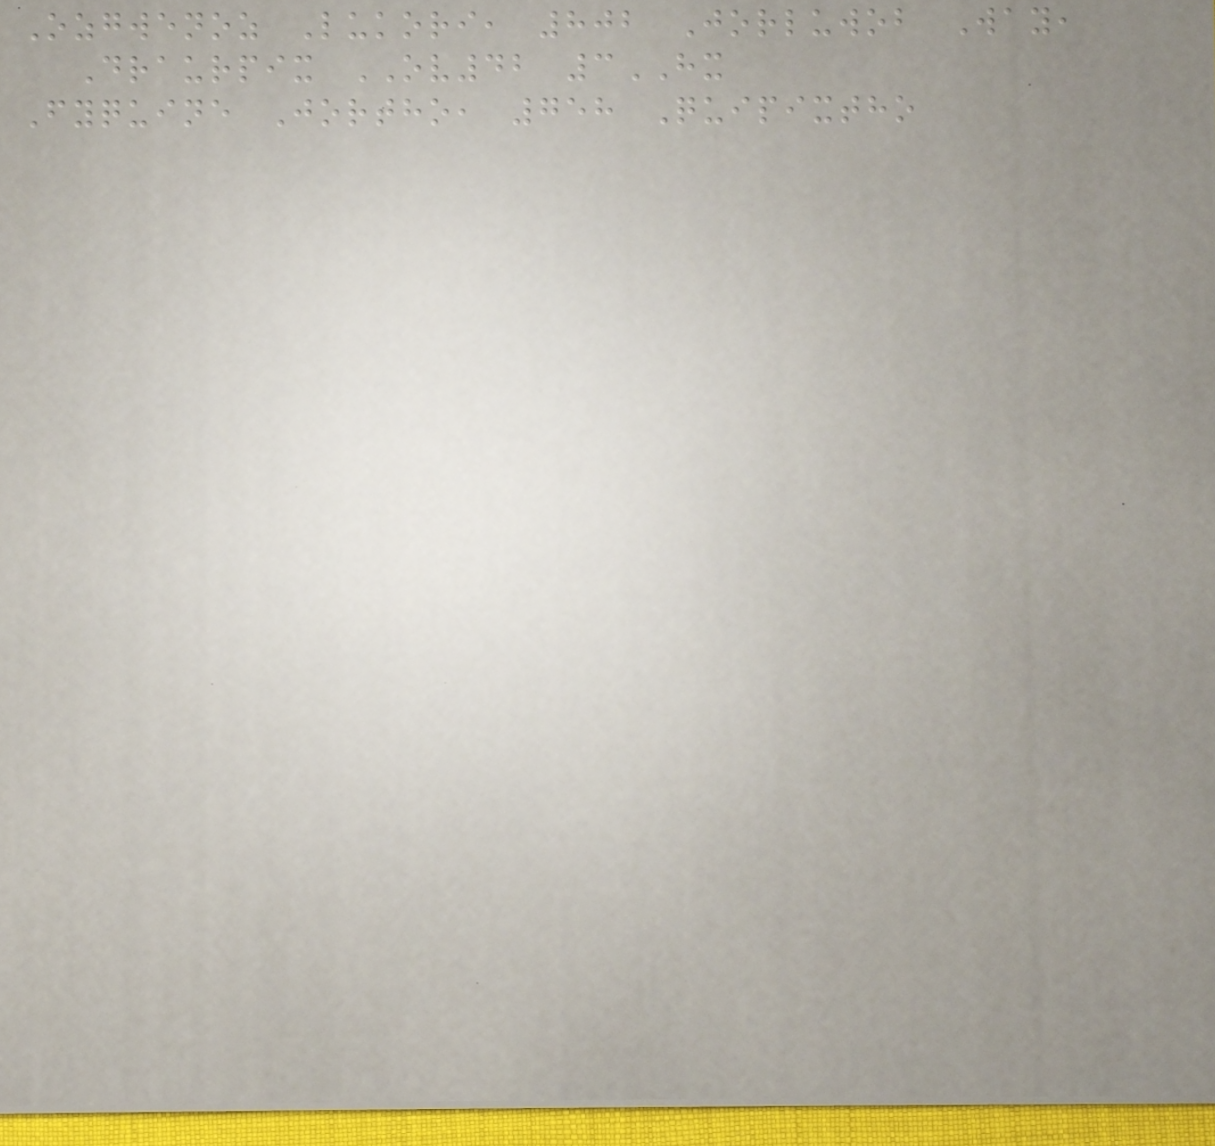Ozgwenoz Lukori, 802 Jorluwob Way,
Draurpix OV42 3HX
Fyquine Jortho, 758 Quipixtho
